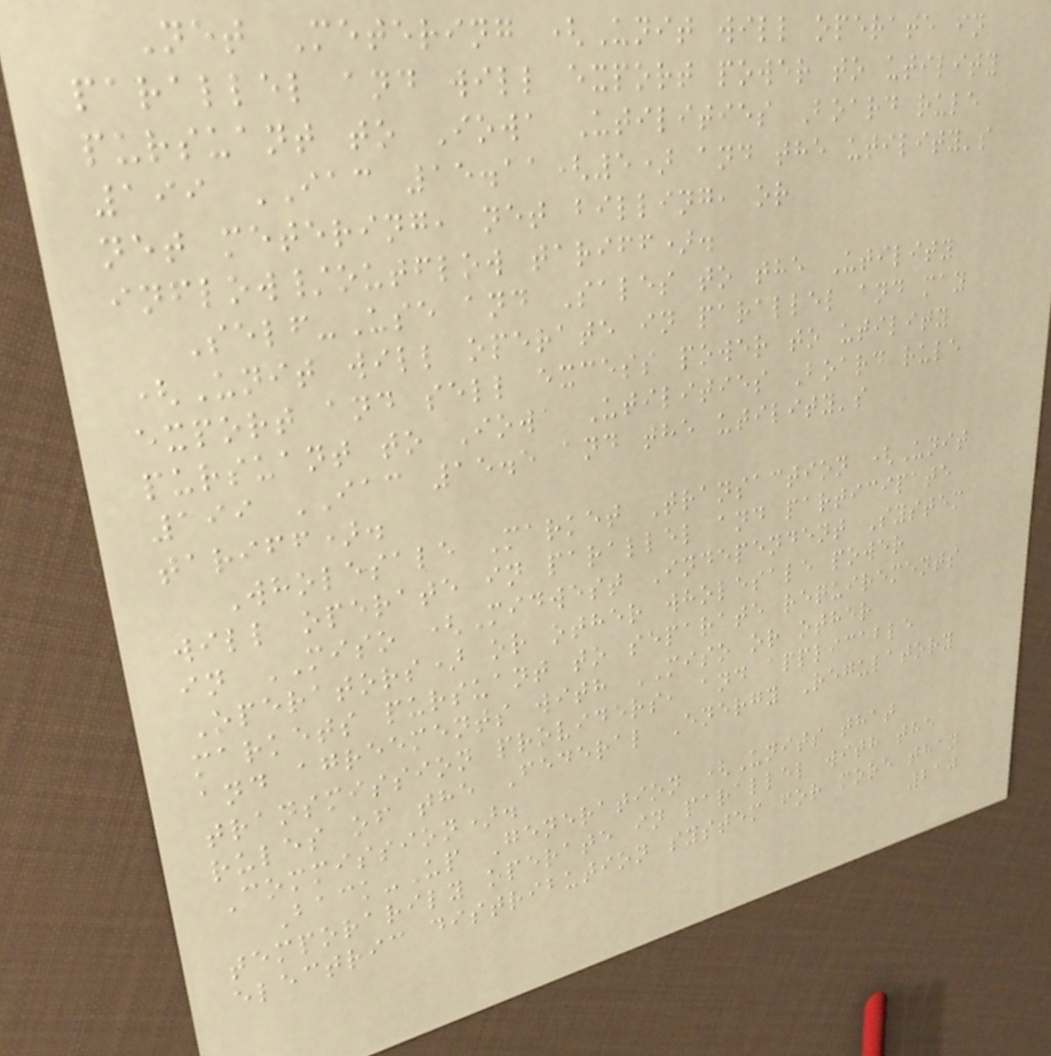Net Metering (Unit will operate in
parallel and will export power to utility
pursuant to Iowa Utilities Board rule
199 IAC 15.11(5) and the utility's
net metering, net billing, or
inflow/outflow tariff).
Self-Use and Sales to the Utility
(Unit will operate in parallel and may
export and sell excess power to utility
pursuant to Iowa Utilities Board rule
199 IAC 15.5 and the utility's
tariff).
Wholesale Market Transaction (Unit
will operate in parallel and participate
in MISO (Midwest Independent System
Operators) or other wholesale power
markets pursuant to separate requirements
and agreements with MISO or other
transmission providers, and applicable
rules of the Federal Energy Regulatory
Commission).
Back-Up Generation (Units that
temporarily operate in parallel with the
electric distribution system for more than
210
